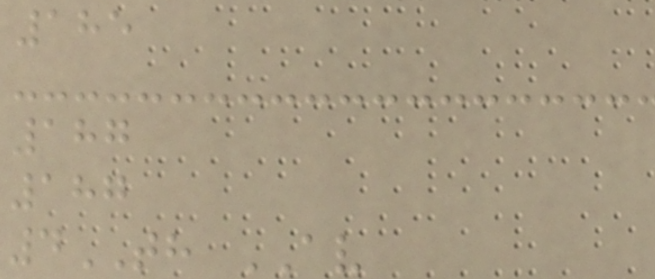185
187
187
4TH AV
